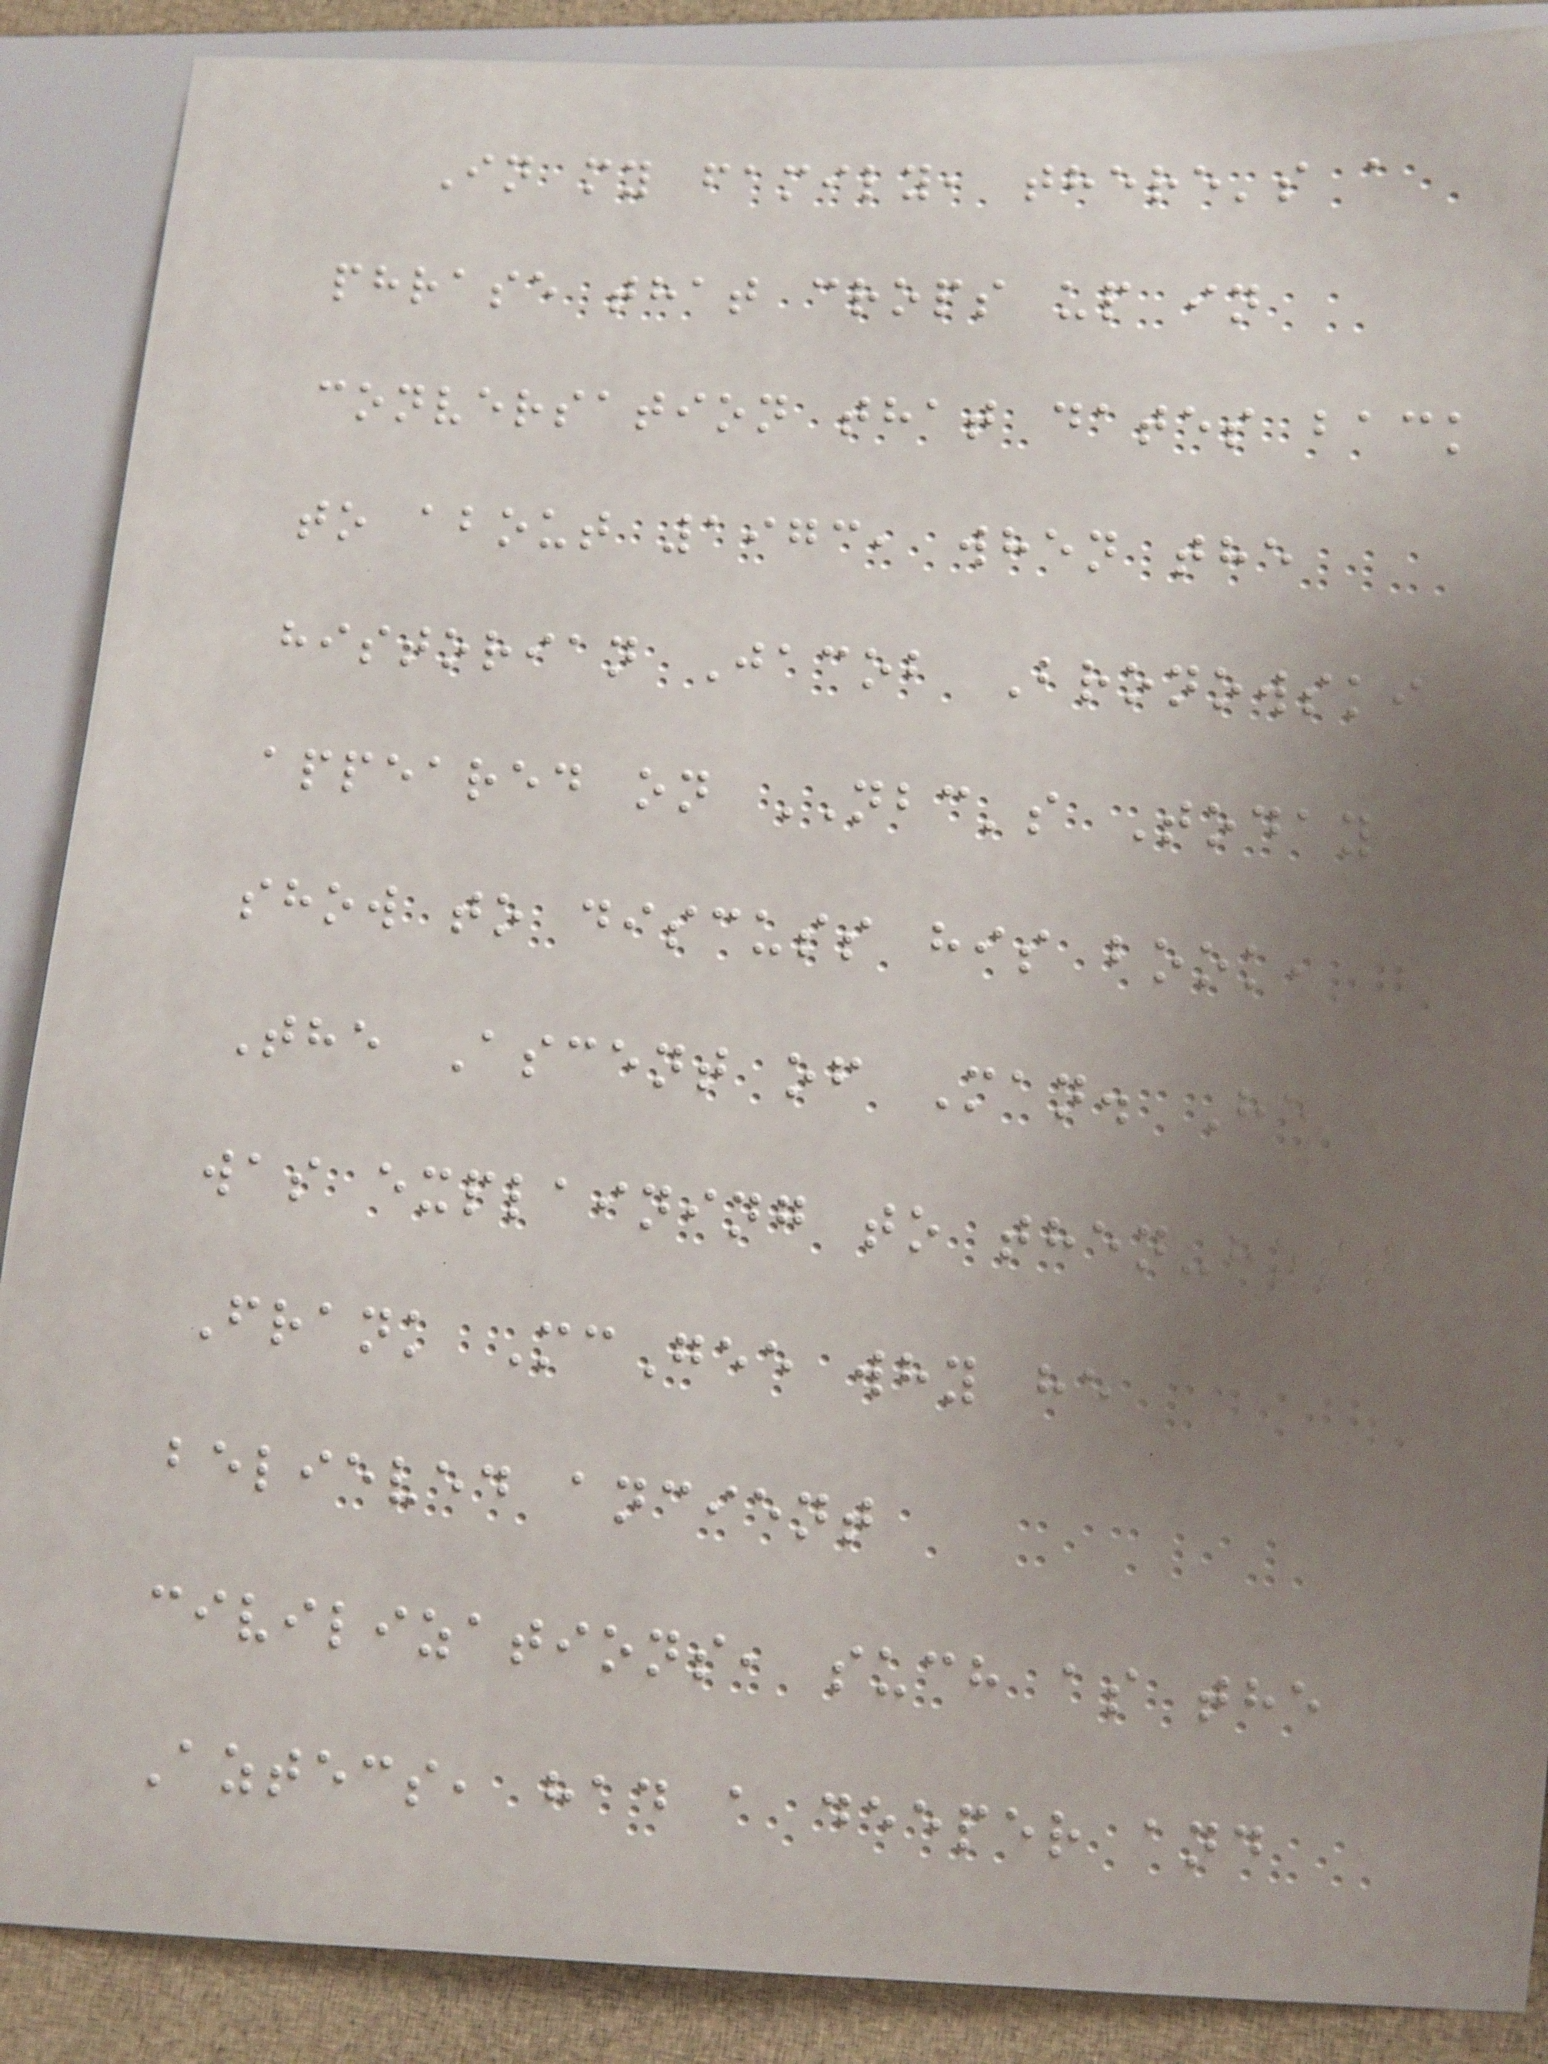In my family, there's a
phrase that crops up in
conversation that dates back
to about 1973, when the
historian Jacob Bronowski
appeared on NBC's Today
show to discuss his book,
The Ascent of Man. He
was explaining to then-host
Frank McGee why he
believed ancient
civilizations, such as the
Aztecs, had a deeper and
